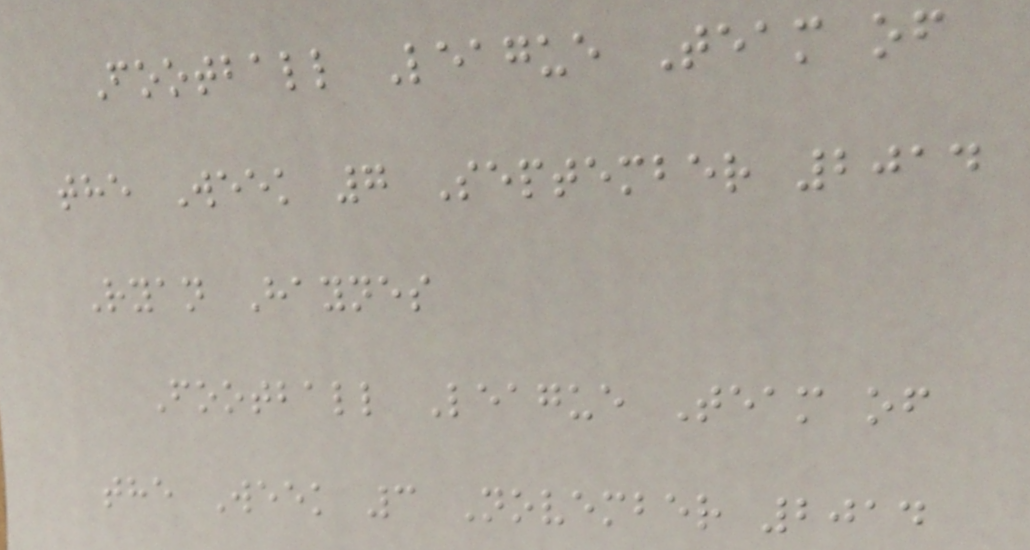Football League Team of
the Week 7 September 2014
Ryan Haynes
Football League Team of
the Week 3 November 2014
